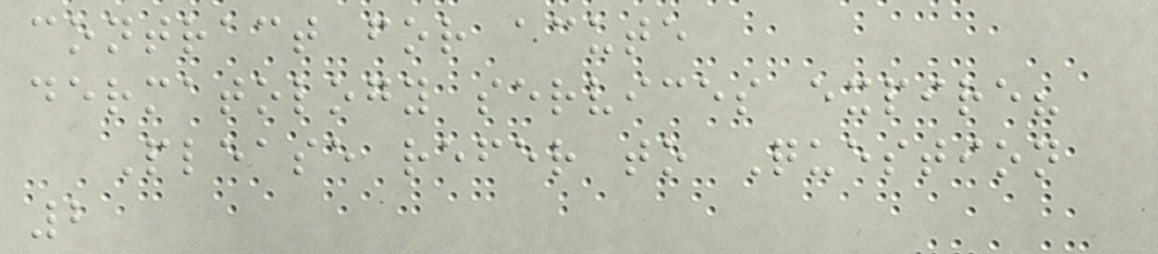contract for acute
dermatology services expire?
Please refer to Question
2
